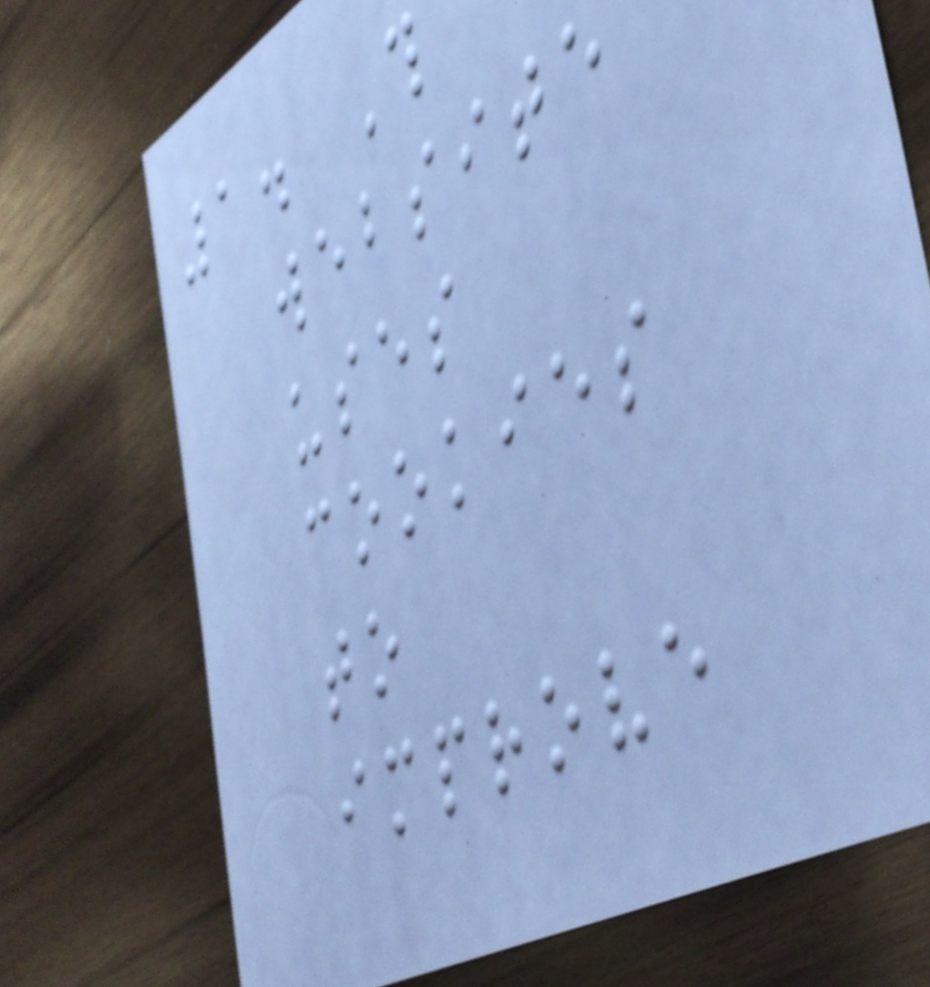1. This
website
uses
cookies
to
improve
